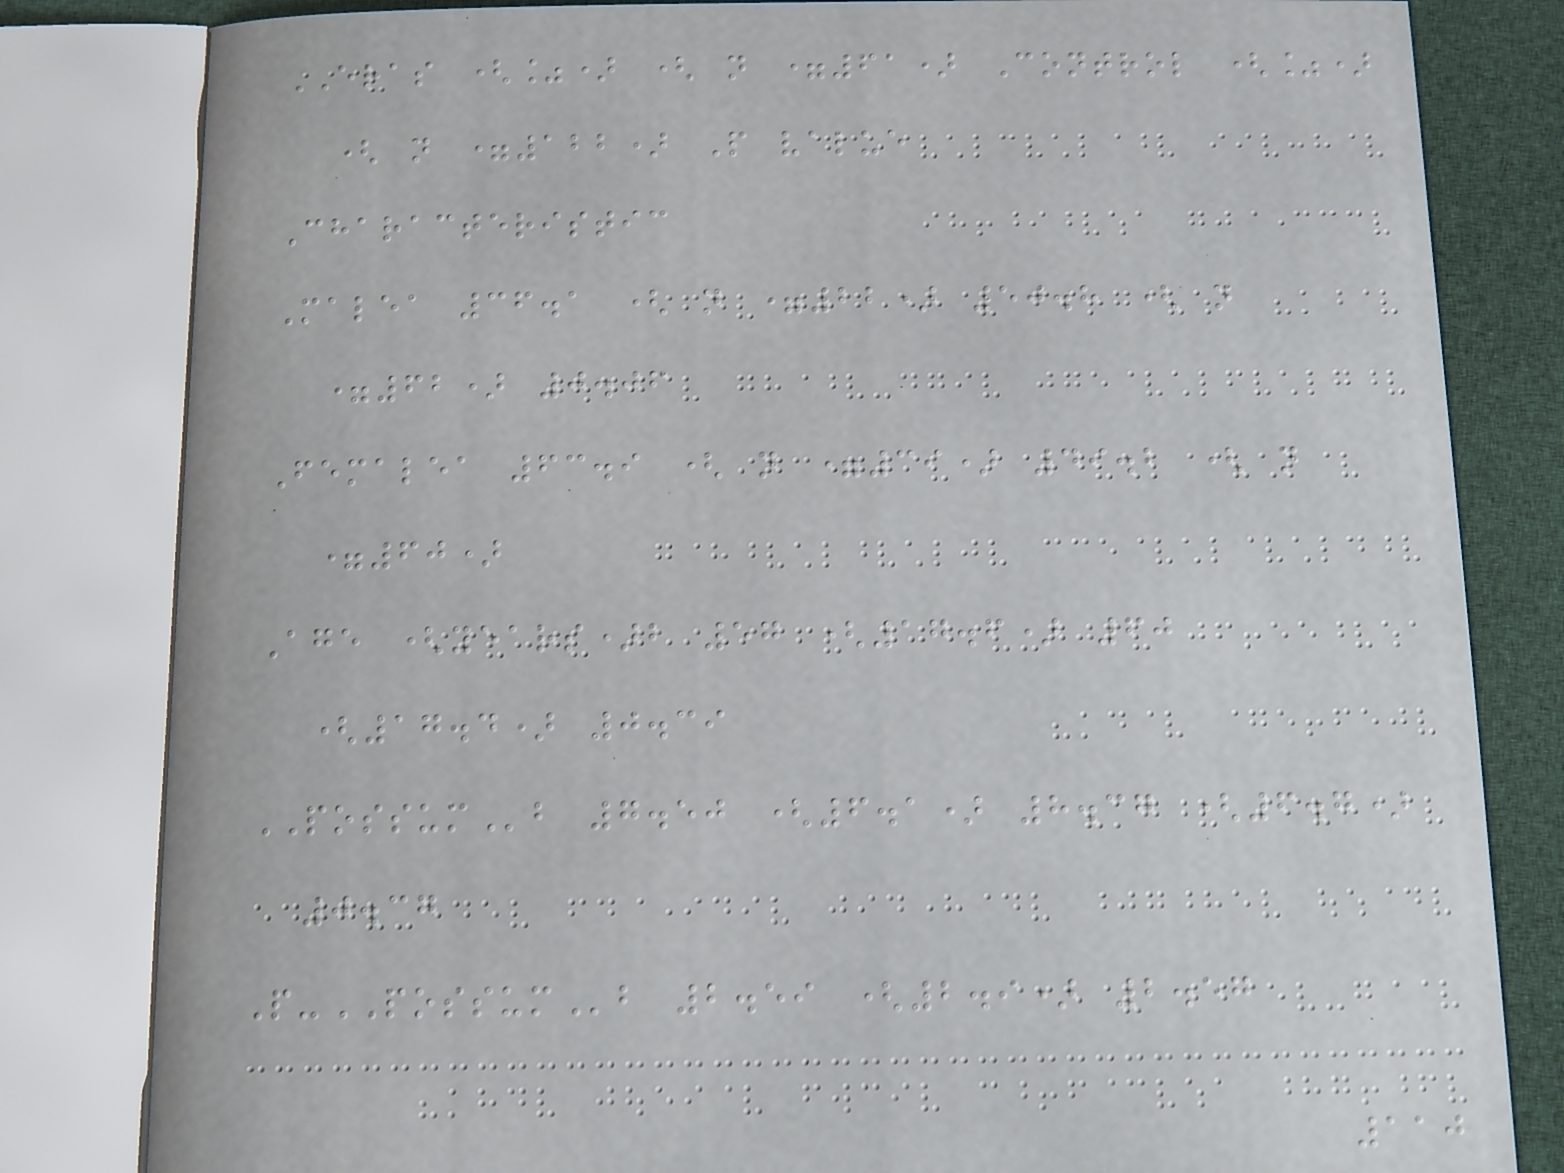ERAS (%) ( n =61) Control (%)
( n =122) P value
Characteristic
Malea 36.1 ( n =22) 50.8 ( n
=62) 0.06
Femalea 63.9 ( n =39) 49.2 ( n
=60)
Age (years)b 57 (17.6) 60
(17.4) 0.39
POSSUMb 7.50 (6.1) 8.37 (6.7)
0.37
P-POSSUMb 2.59 (2.9) 2.57
110
